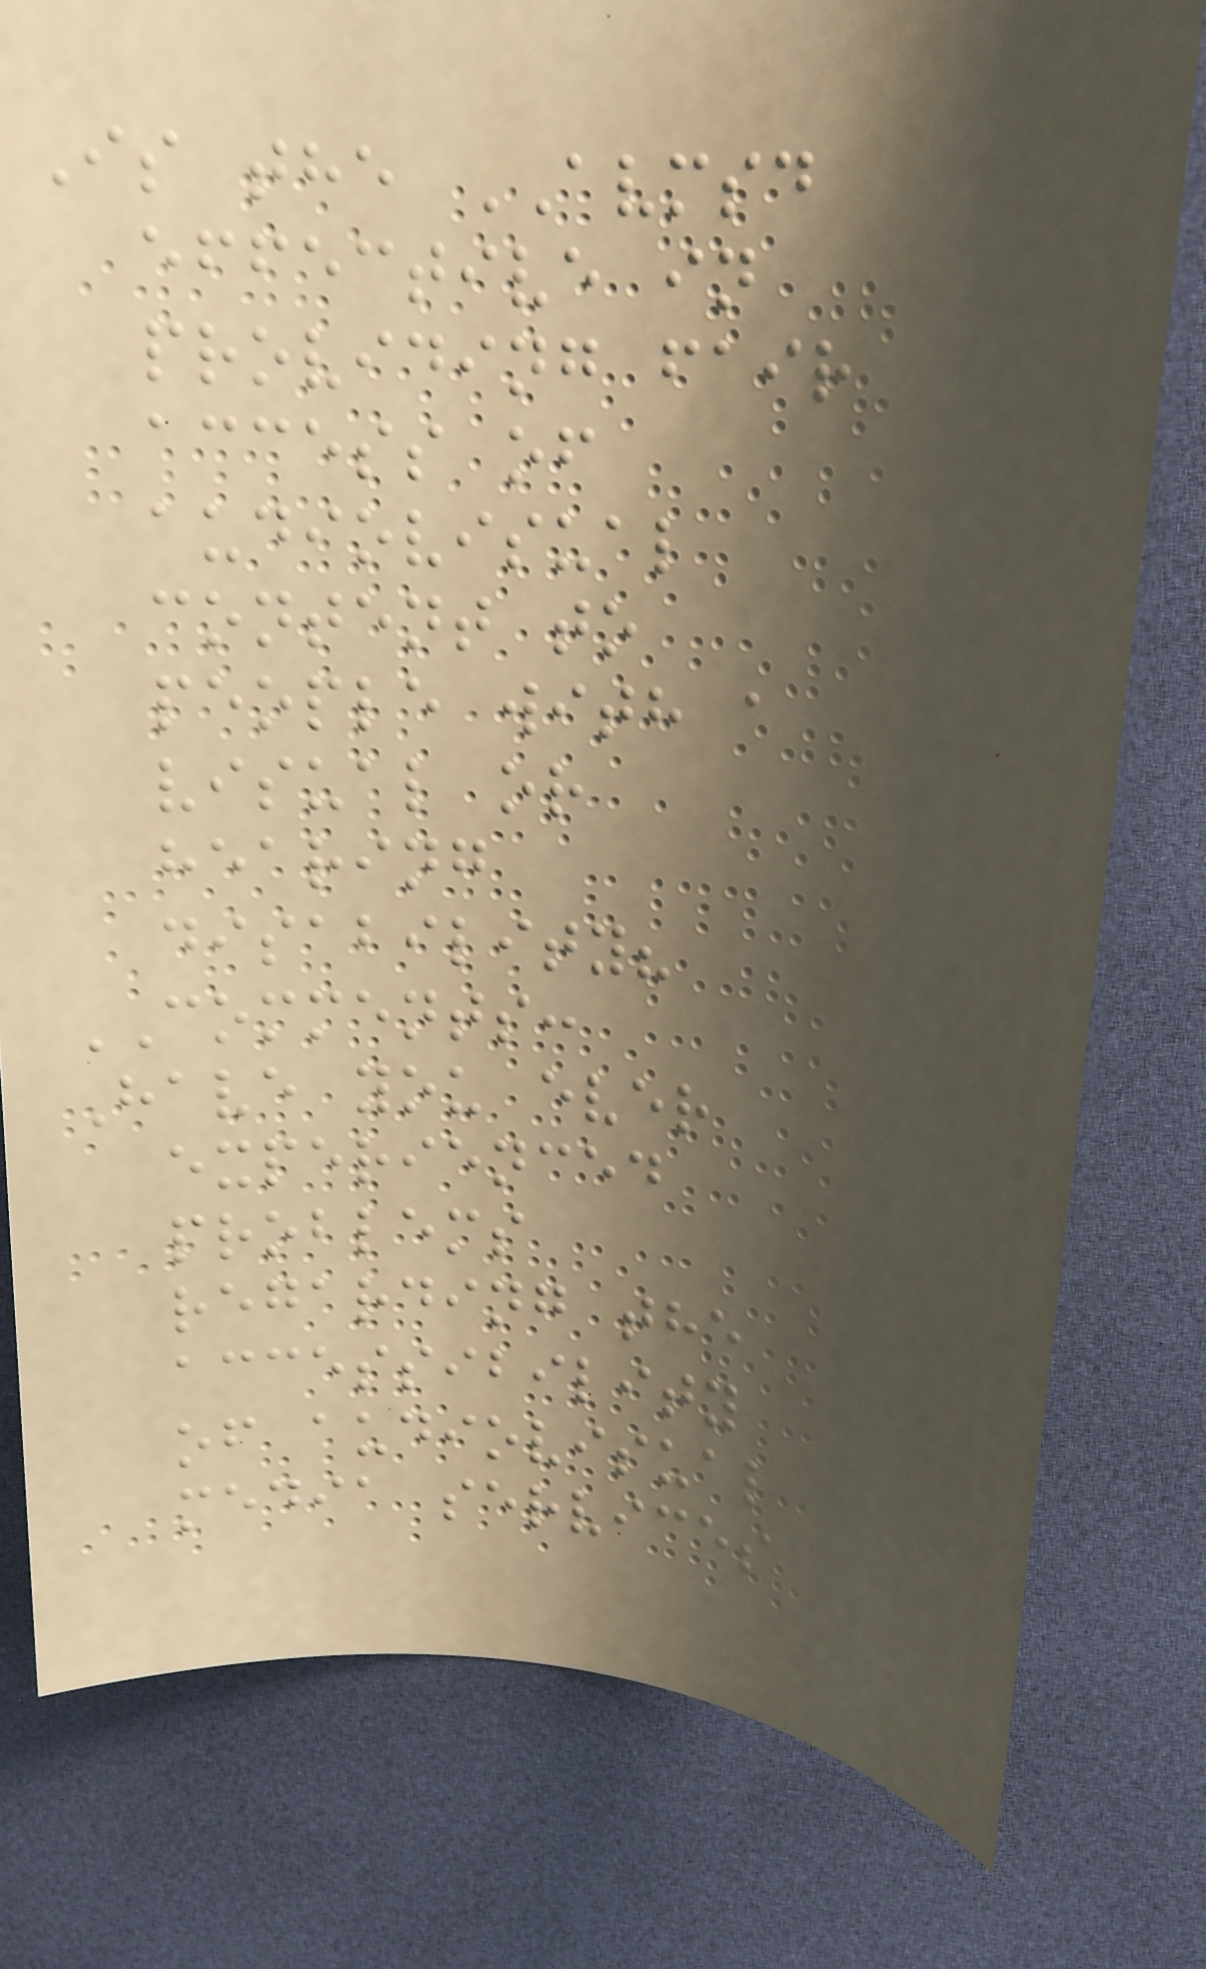Is the AVMSD
effective in
providing fair
access of
audiovisual
content to
people with a
visual or
hearing
disability?
COMMENTS:
Have you ever
experienced
problems
regarding the
accessibility
of audiovisual
media services
